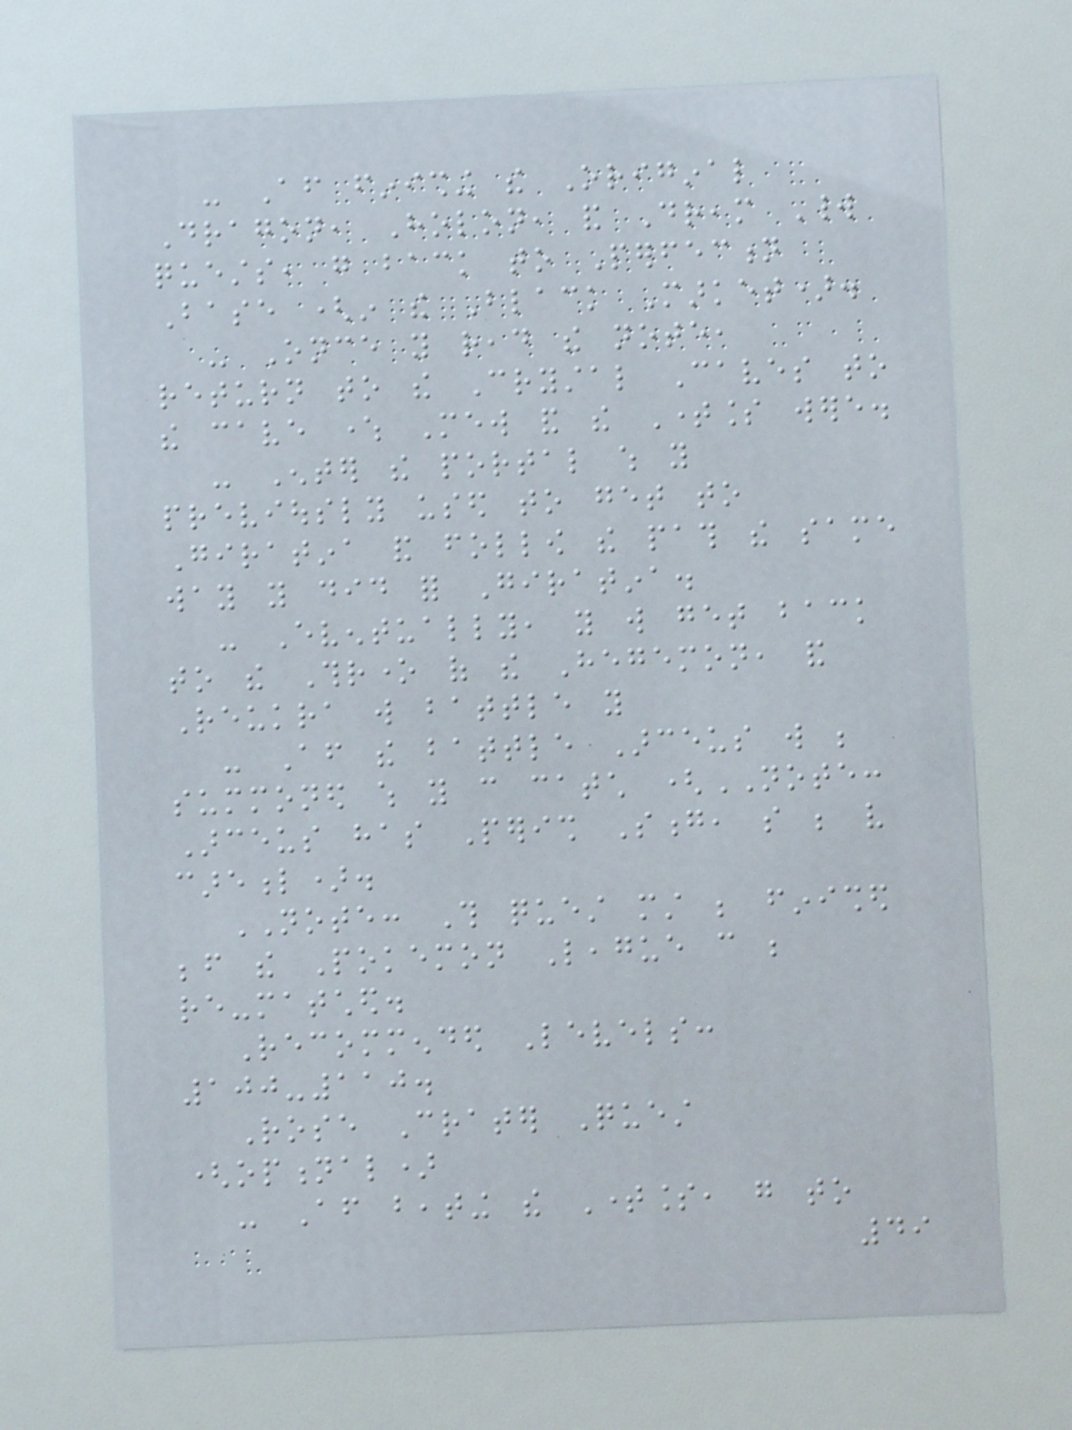- After finishing the Original
Dragon, Holon, and Dream World
quests, go back to Perfection
Base (in the Black Market).
- Once you read the note,
return to the Crystal Caves to
the cave where Mew and the Timeless were.
- Enter the portal which you
previously used to get to
Giratina and follow the path the same
way you did for Giratina.
- Eventually, you will get back
to the Throne of the Hegemon, and
Reukra will battle you
- After the battle Arceus will be
summoned which you can catch (NOTE:
Arceus has Perish Song, so be very
careful).
NOTE: This quest must be finished
before the Pokemon League can be
re-matched.
Recommended Levels:
100-110.
Rose Crater Quest
(optional)
- After beating the Timeless, go to
49
